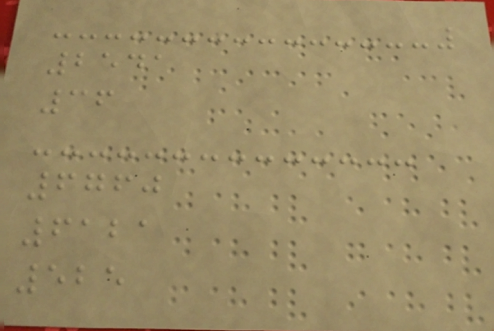2541
36
6760
6121
525
